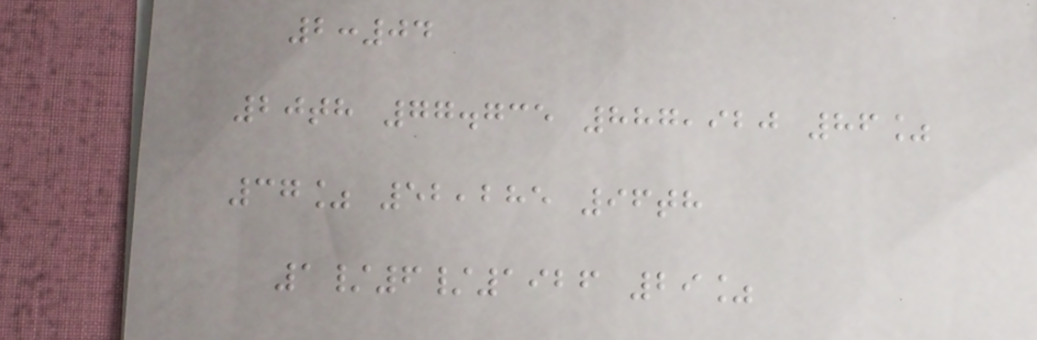2:04
20th 77.735 887,920 86%
37% 52,285 96th
1/6/1926 29%
